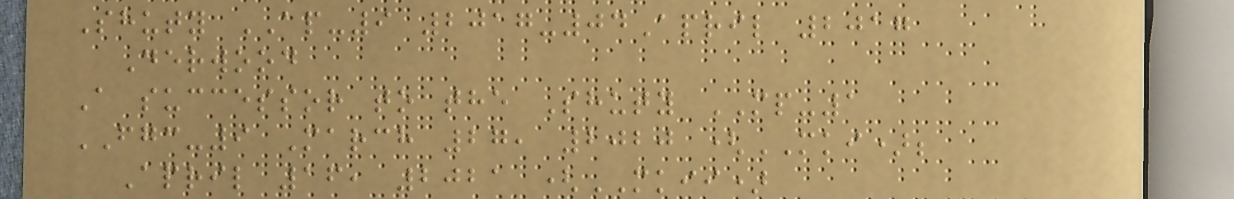Shuty AP-9 2017-04April 2017
Derwood
A successor to the Shuty MP-1
FGC-9 March 27, 2020 (MKI);
April 16, 2021 (MKII)
